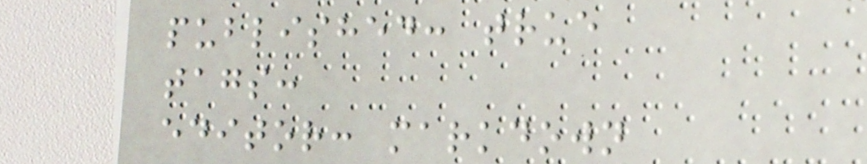published: true
tags:
editor: markdown
